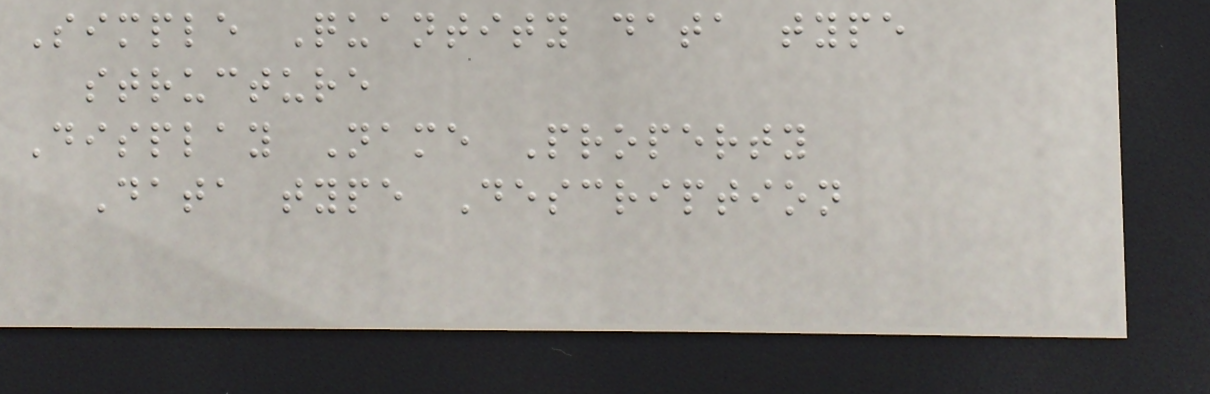Simple Quantity data type
structure
Display Name Property
Data type Description
